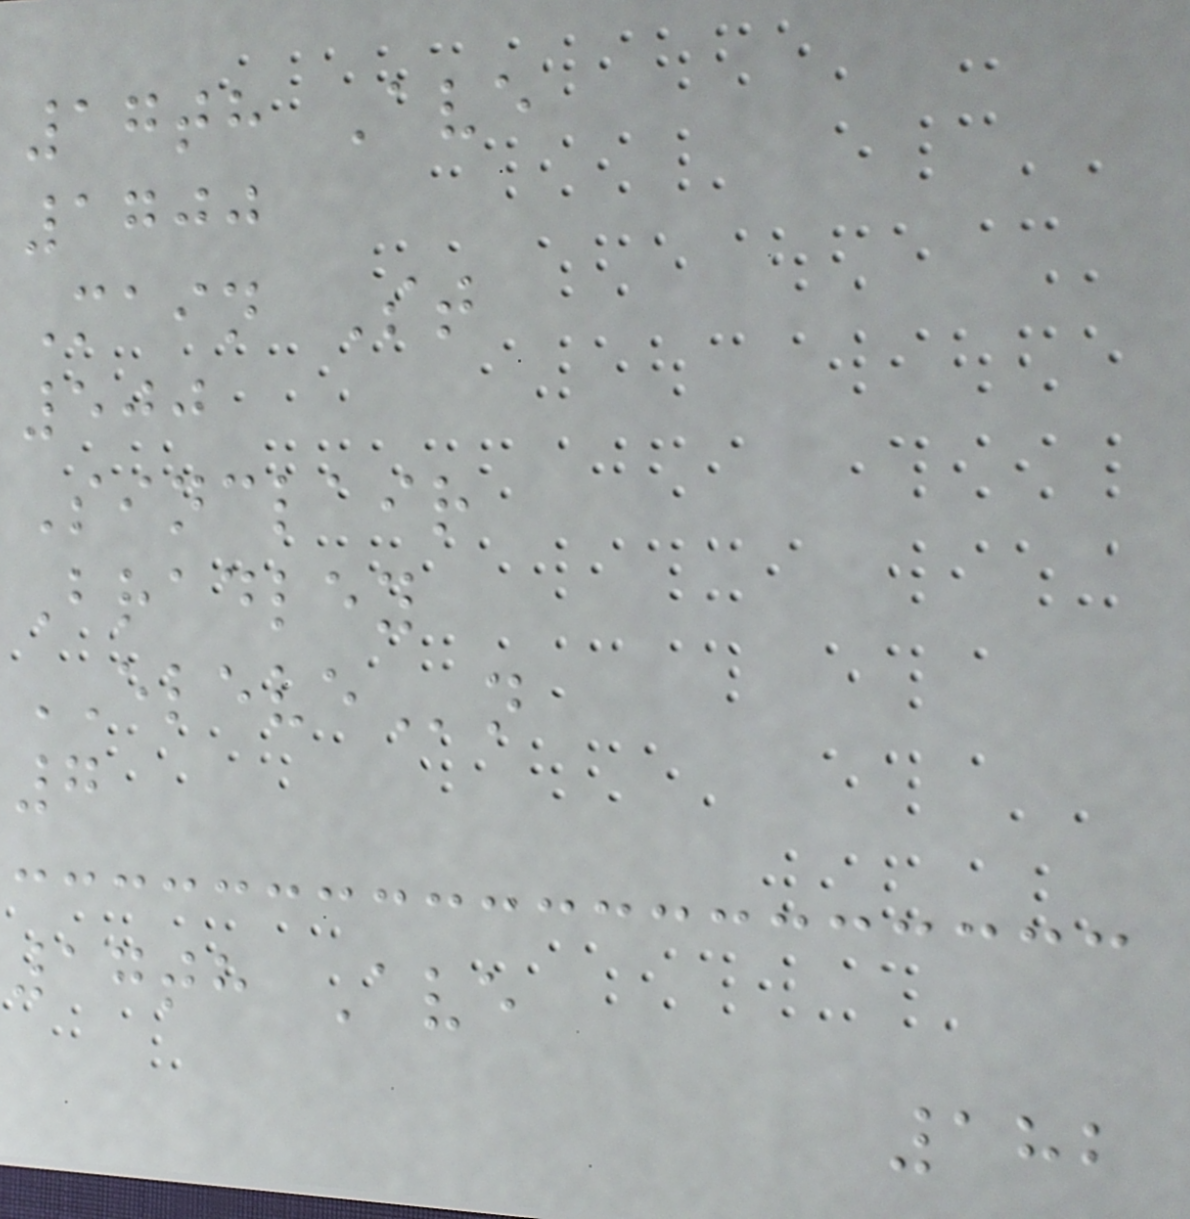17th Ave
1700
Main St
500
Sinclair
Bradley
ELEVEn
7
17th Ave
182
